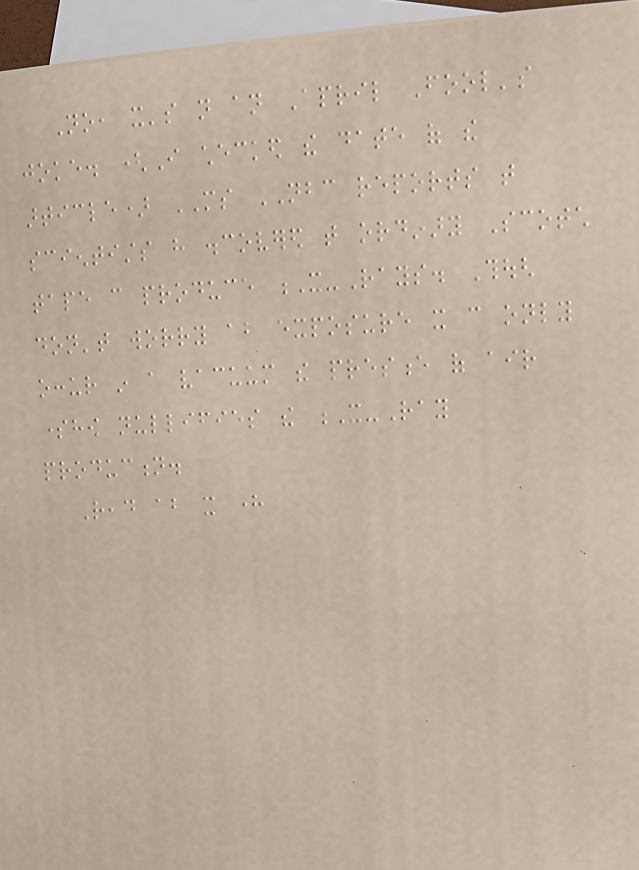No, it's not an April Fool's
joke. (I checked the date of the
article) MS NBC reports that
scientists have discovered that ordinary Scotch
tape can produce X-Rays. Though
don't worry about exposure it can only
occur in a vacuum the presence of air
somehow nullifies the X-Ray
production.
Read about it here
